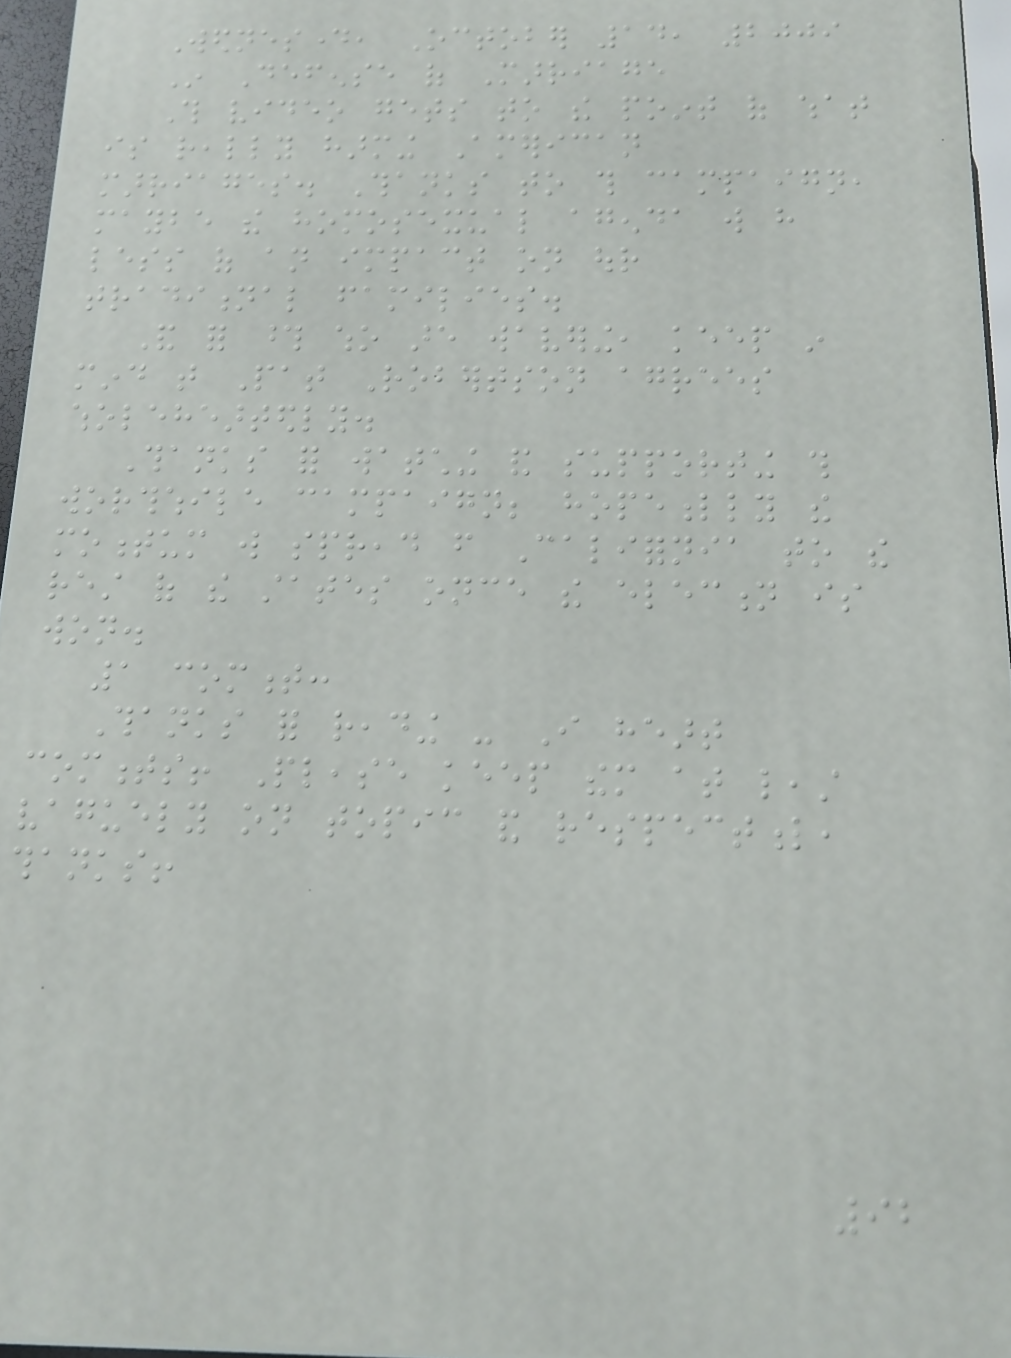Wednesday, October 14, 2009
In Defense of Marriage
This video gets to the point of what
is really harming American
marriages. Thanks to this campaign,
maybe the homosexual agenda will have
less of an impact on our
traditional families.
And for those who are wavering, keep in
mind that Pat Robertson agrees
wholeheartedly.
Thanks for watching and supporting this
worthwhile campaign; hopefully the
momentum will spread from California to the
rest of the states once the election is
won.
1 comment:
Thanks for reading - I heart
comments! Please keep them at least
vaguely on topic and respectful,
thanks!
92
